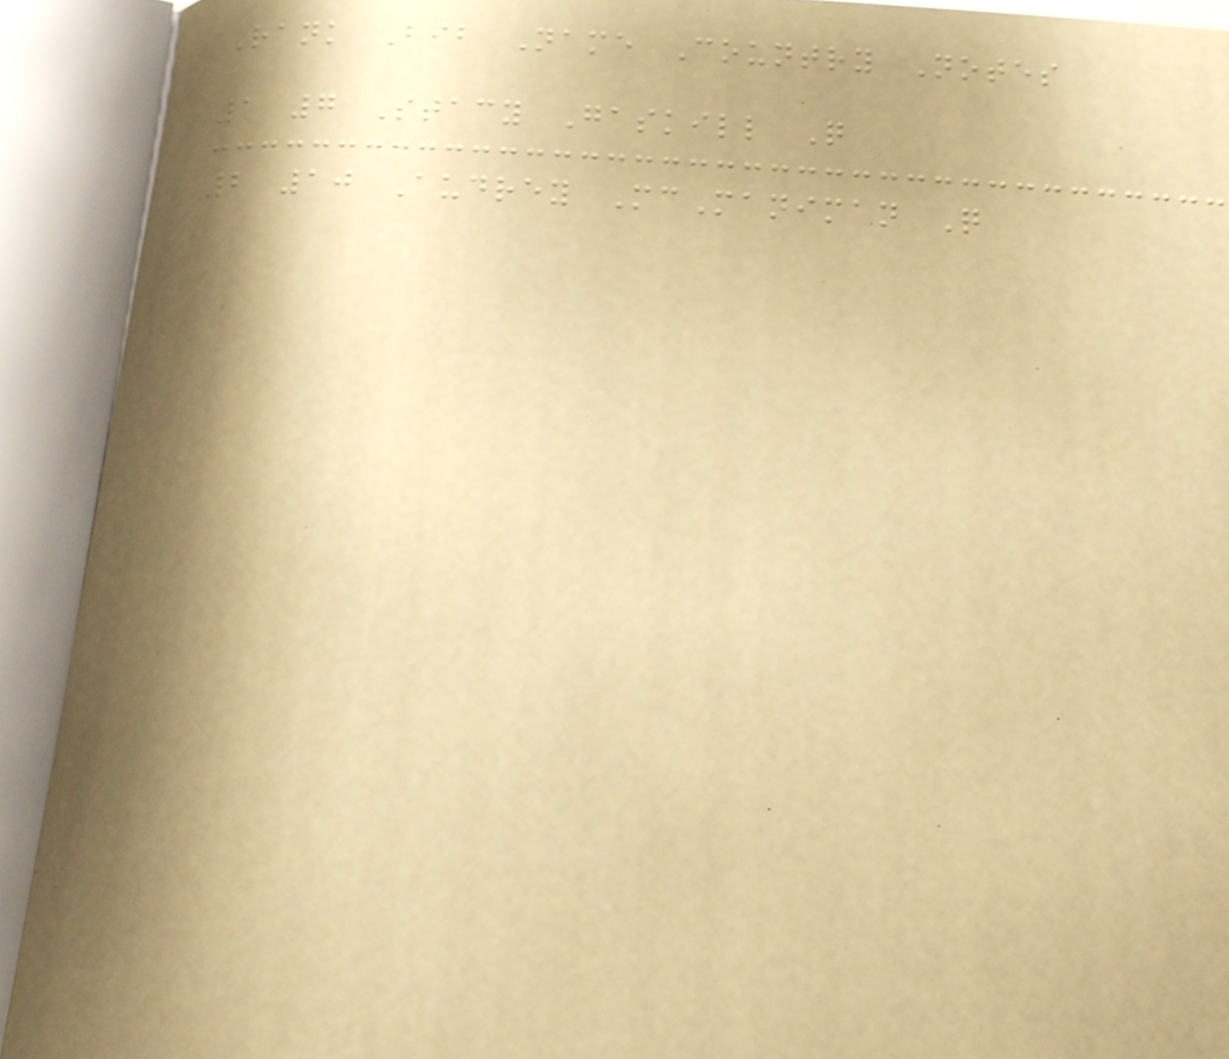Rank Bib Name Country Notes
1 7 Stacy Gaskill Q
2 10 Audrey McManiman Q
